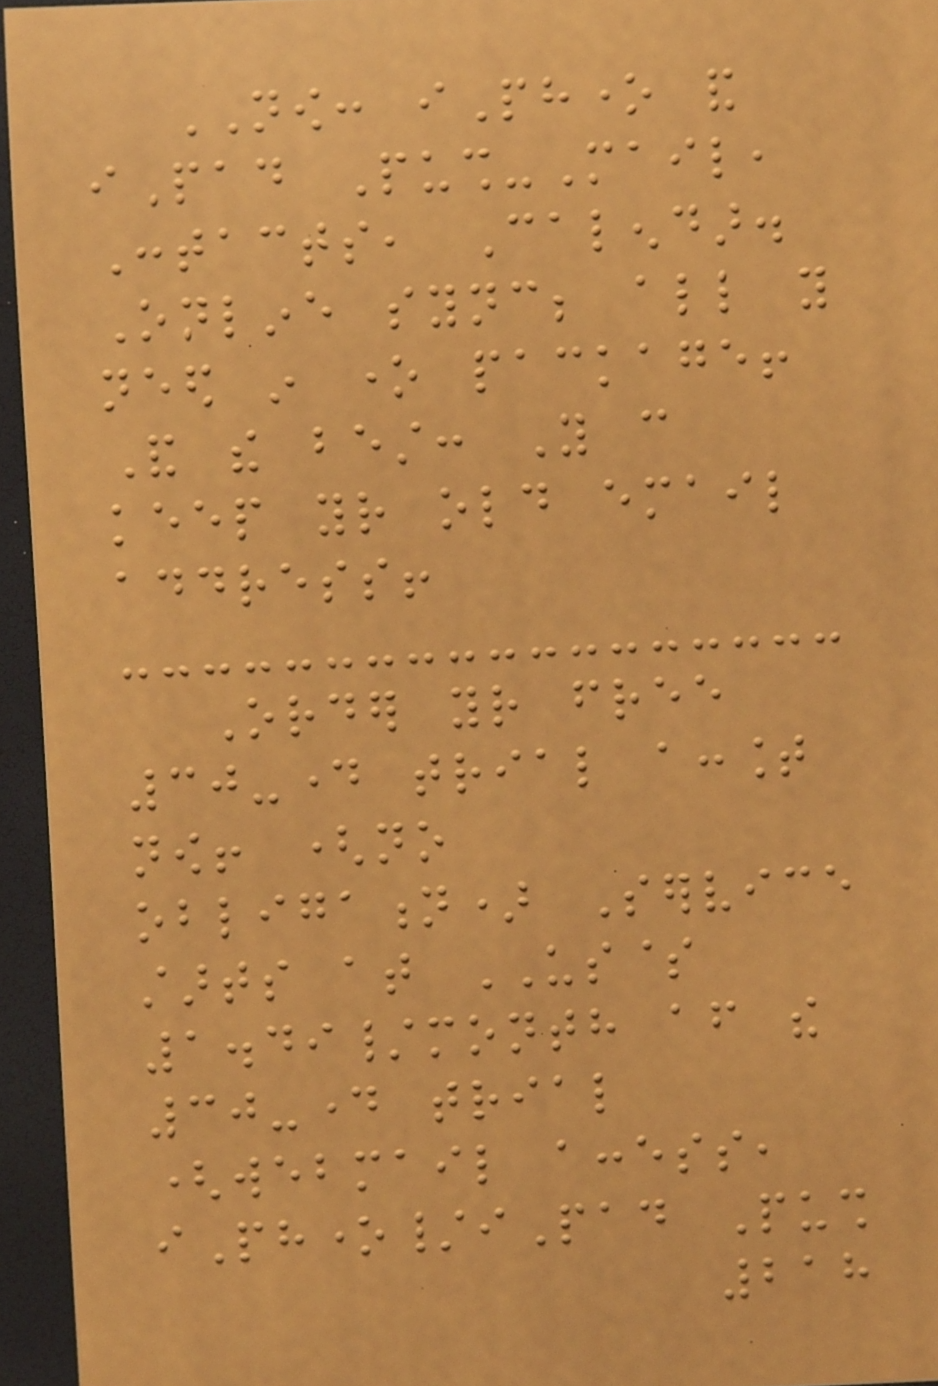NOW: iPhone and
iPad Push-Mail,
Contacts, Calendar.
Online sync; all you
need in one package!
And the best: You can
keep your old email
address!
Order your free
30-day trial account
now! (no
obligation) Service
starts at US$
1.49/month after the
30-day trial
(webmail access,
iPhone/iPad Push
218
